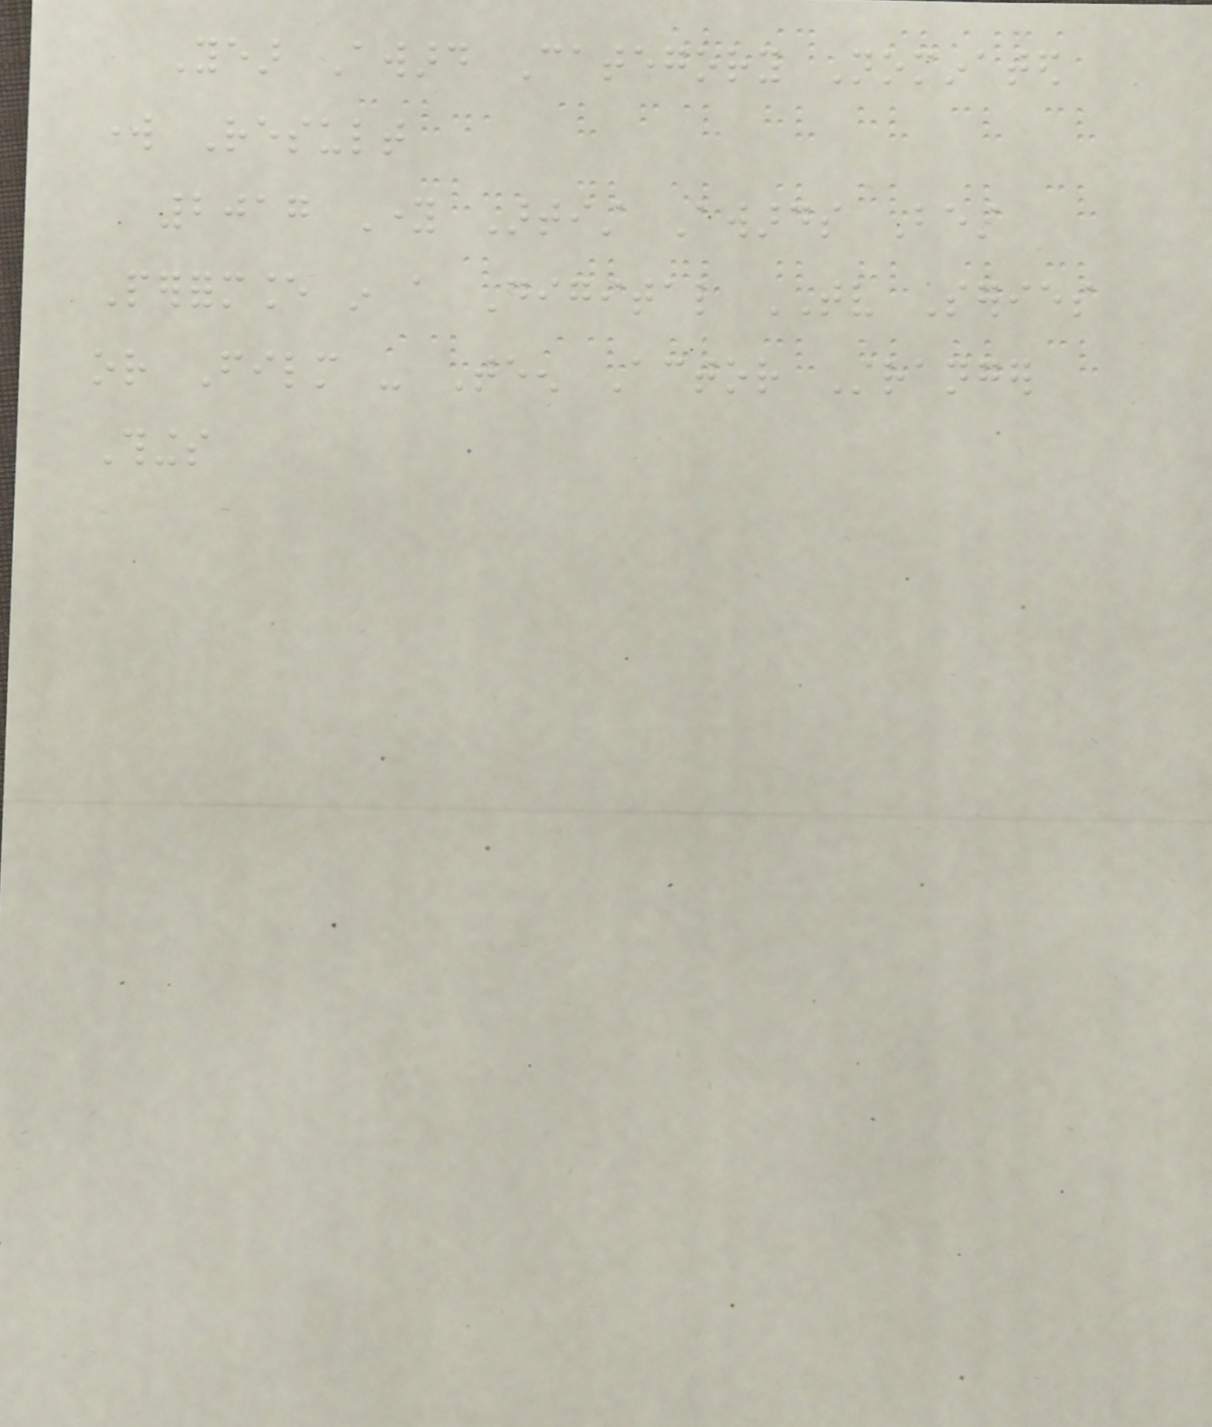Year Award Category Nominated
work Result
2017 Young Artist Awards Best
Performance in a Digital TV Series
or Film - Teen Actor Stranger
Things
